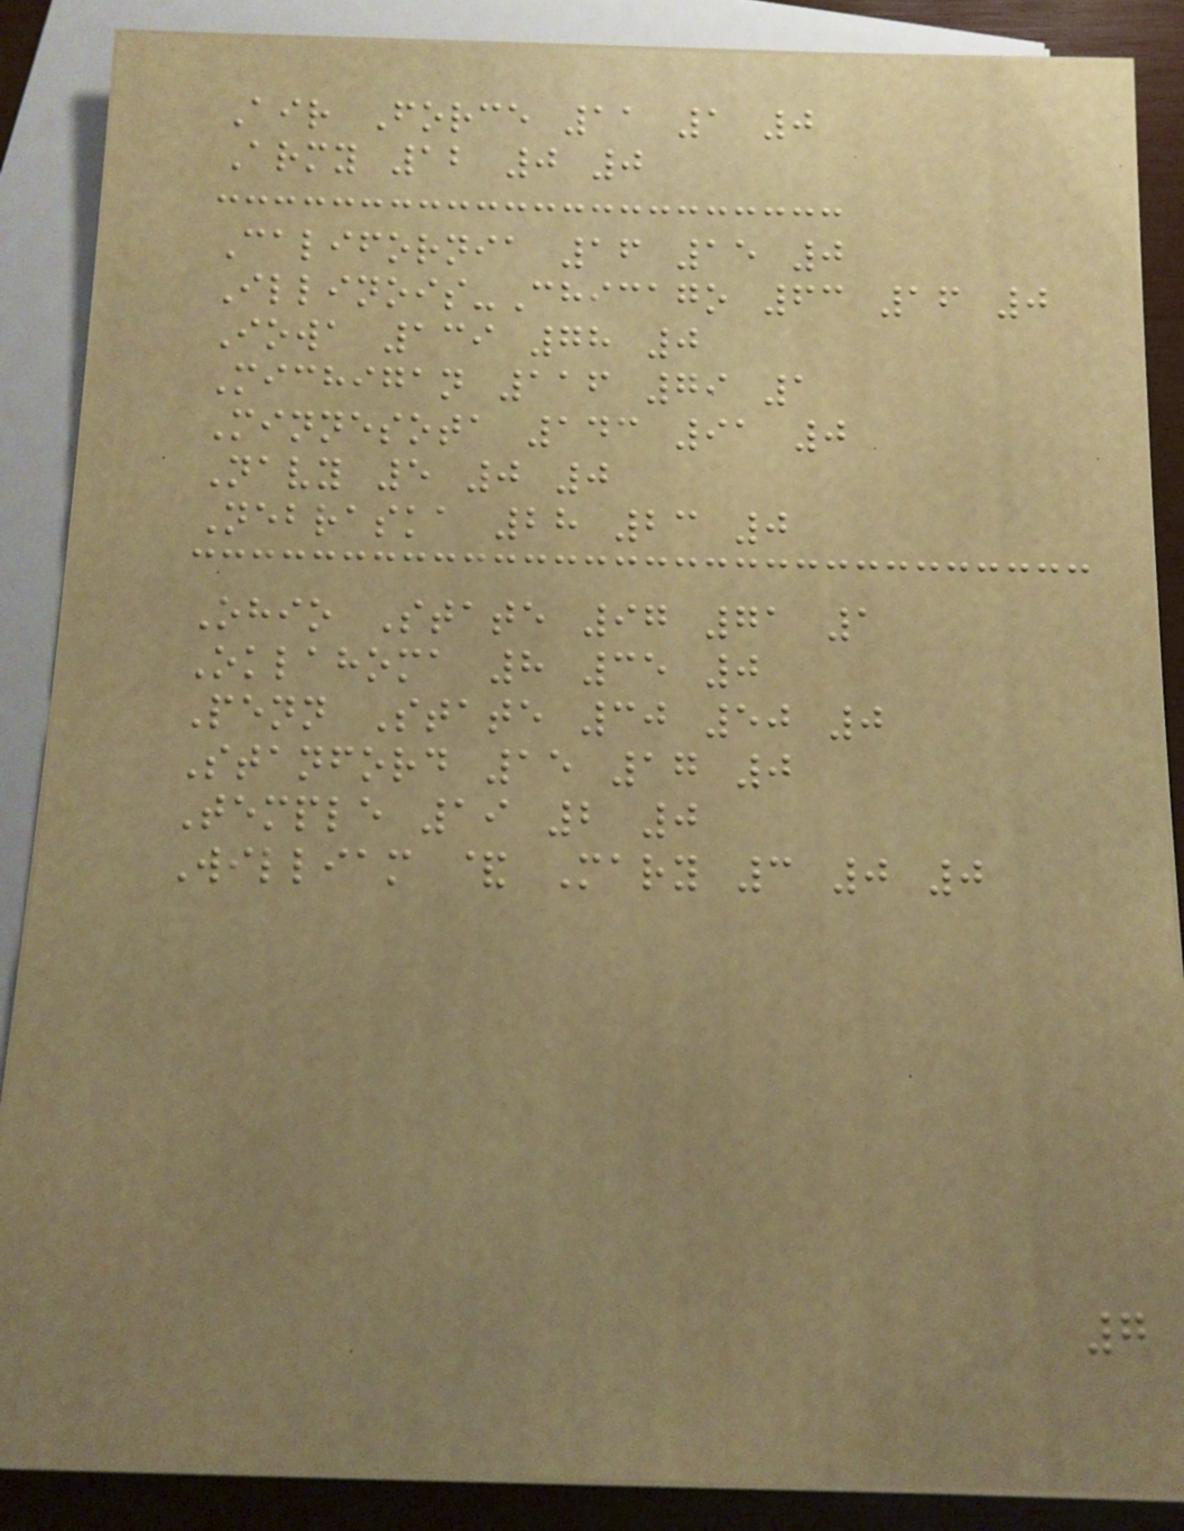Air Force 11 1 0
Army 12 0 0
California 16 15 0
Illinois-Chicago 63 16 0
Iowa 139 78 0
Michigan 116 79 1
Minnesota 143 91 0
Navy 5 0 0
Nebraska 28 23 0
Ohio State 97 71 1
Oklahoma 8 35 0
Penn State 30 50 0
Stanford 15 17 0
Temple 19 2 0
William & Mary 3 0 0
7
